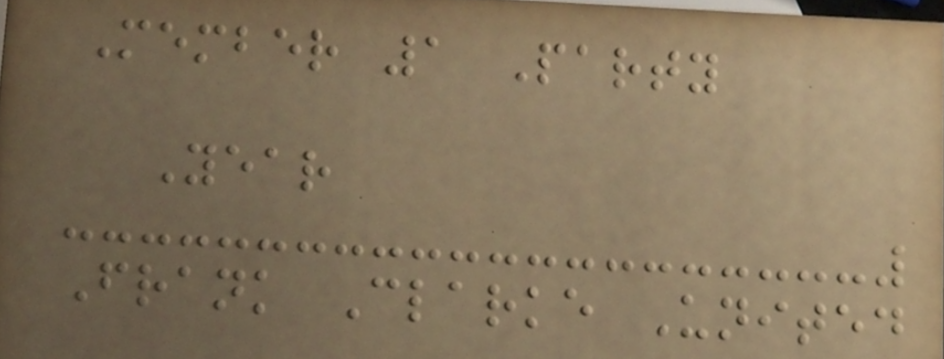Member 1 Party
Year
Frank Clarke United
